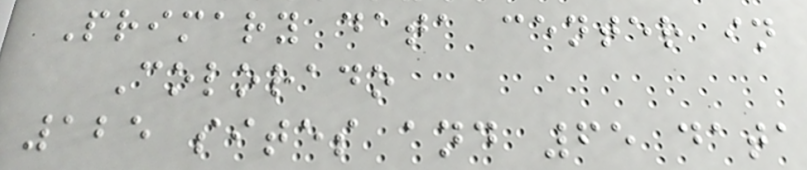Primary data center in
Colorado
125 sites and 65 data
